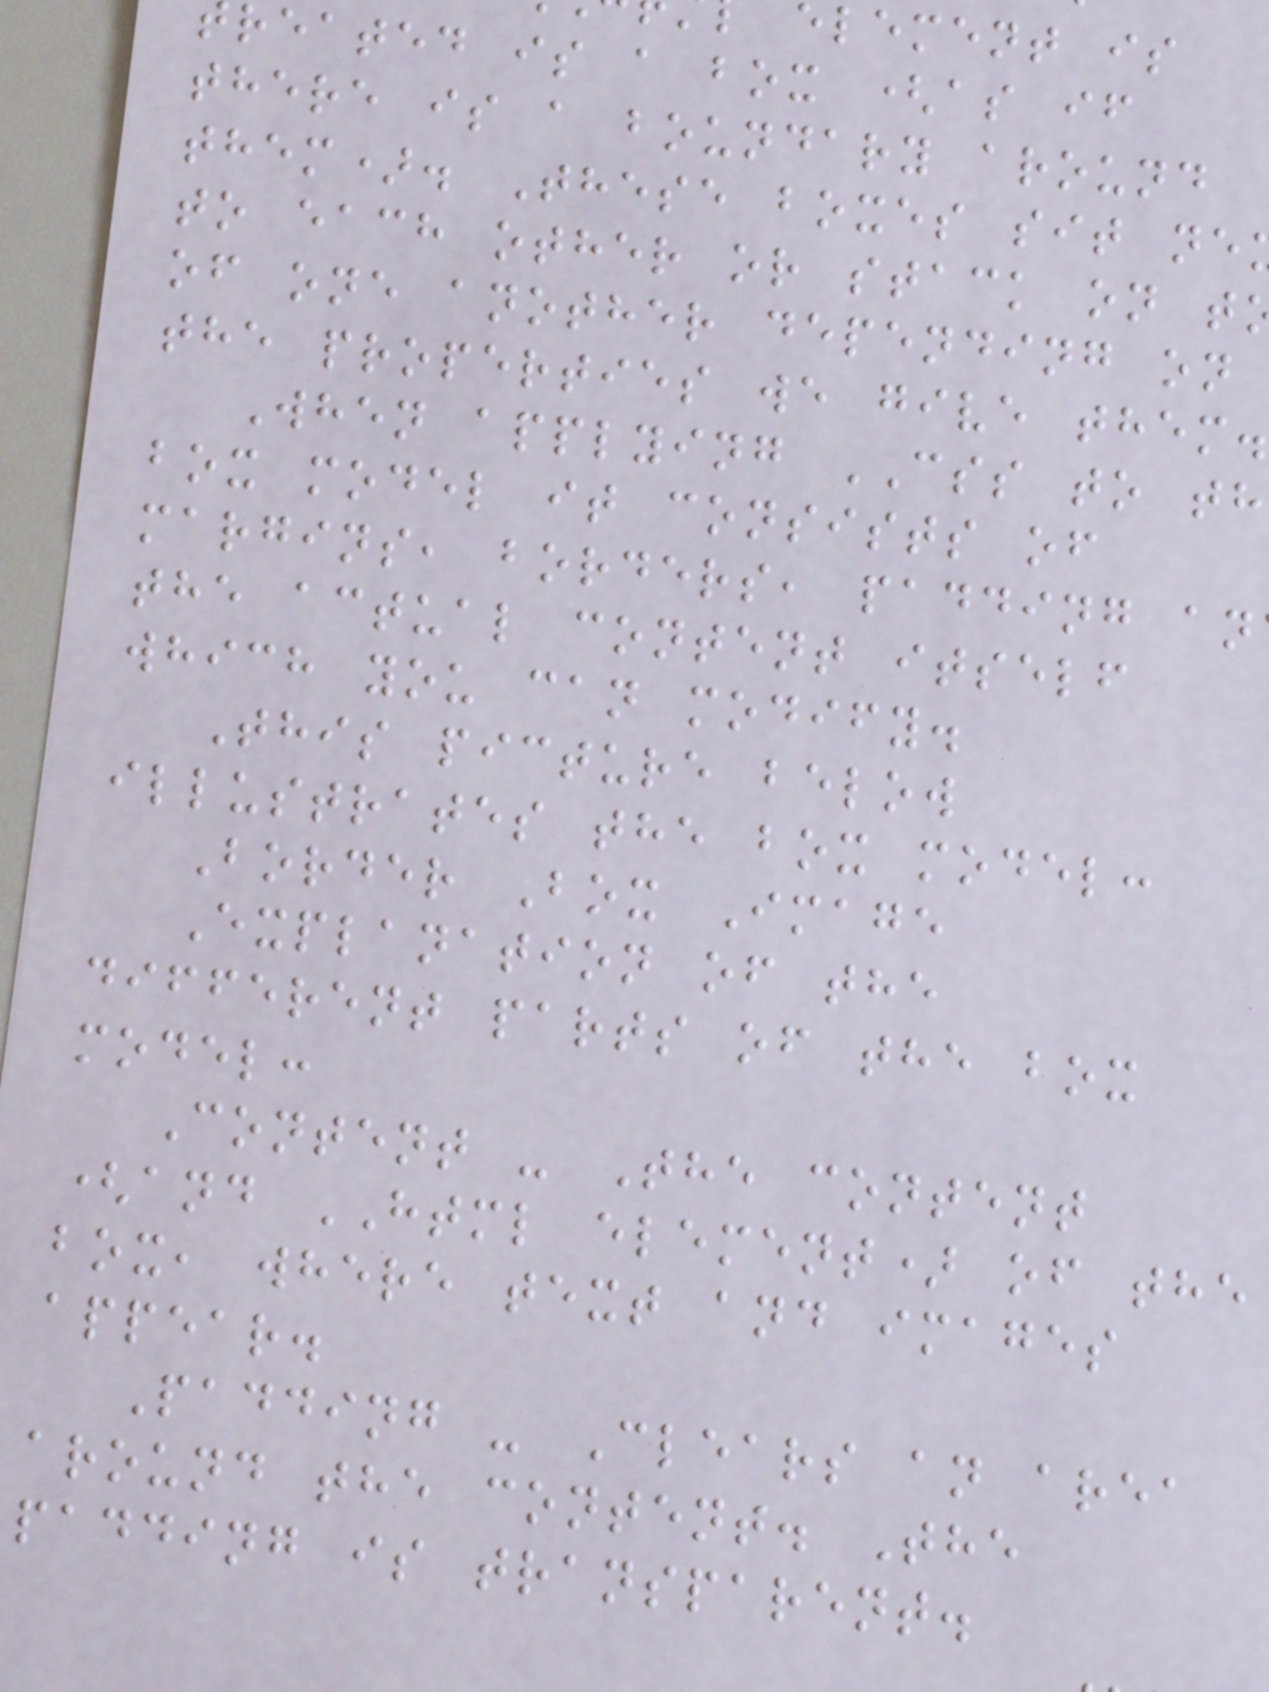element is
reated is a box (as if
there is a boundary around
them). These boxes sit ne
to each other or stack on t
of one another depending on
the properties we give them.
When applying CSS to th
box model it consists of
margins, borders, padding an
the actual content itself
which you can modify.
This picture below
illustrates the box model:
Border Box Image
Explanation of the
different parts of the box
model:
Content - The content
(and HTML element) of the
box, where text and images
appear.
Padding - Clears an area
around the content. The
padding is transparent.
